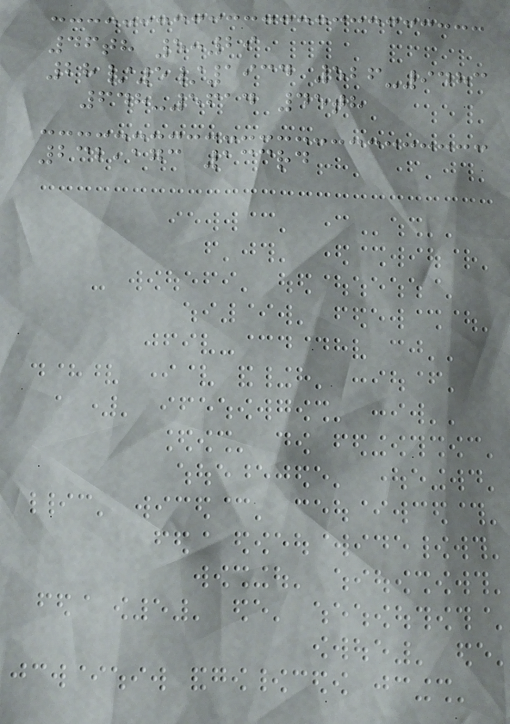46th 5:29
28/5/1934 526-9483
648-5614 45th
232,173 133rd
